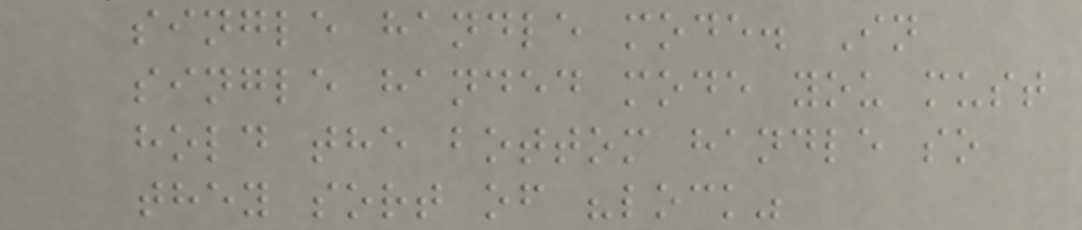single handle mode. In
single handed mode you must
hold the bottom handle so
they sort of "lock"
